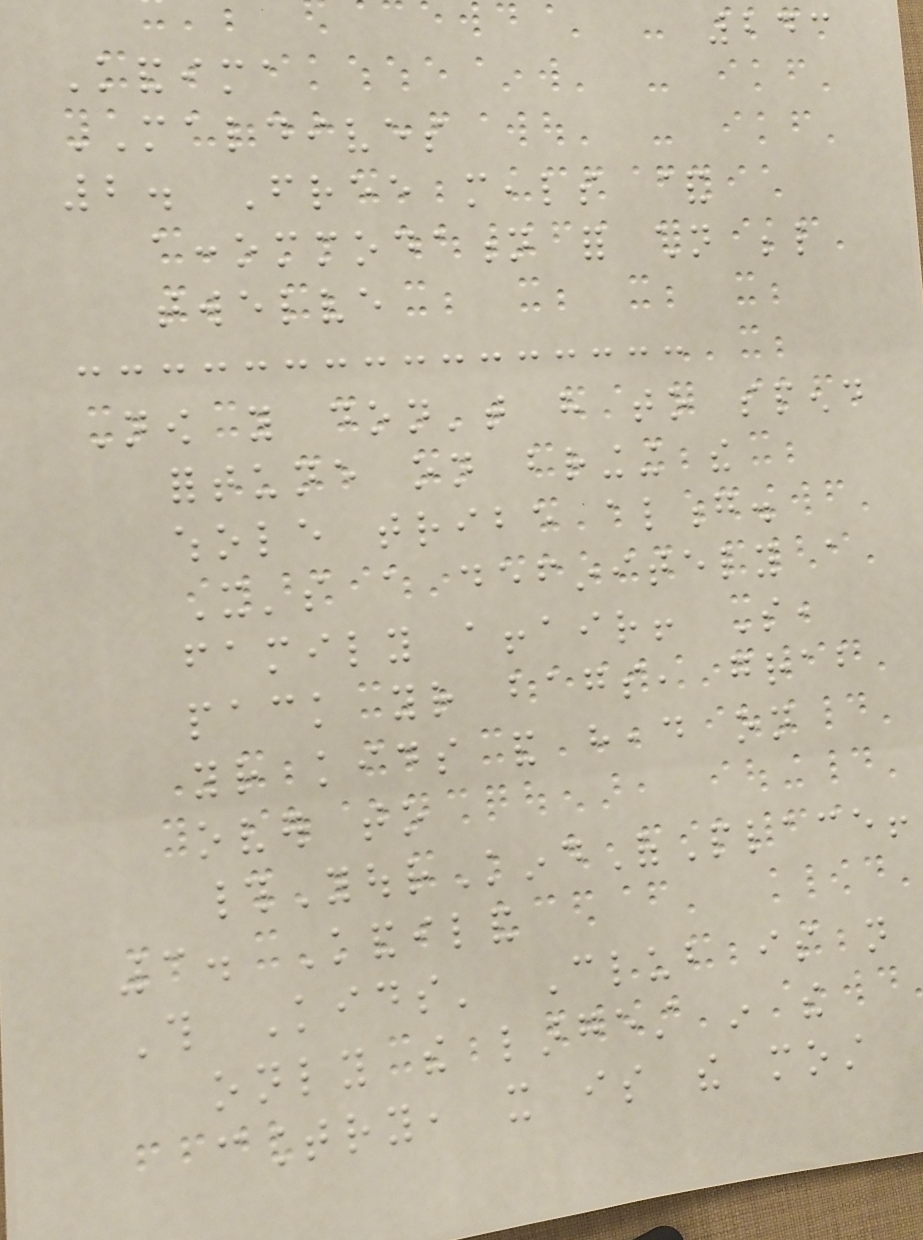243
Kandima
MALDIVES
2. Free meals &
accommodation for children below
twelve
Now you don't have to spend
fortune on bringing the
whole tribe along.
It's a definitely a
family affair! So,
pack your bags, grab
your kids and head on
over to
#YourKindOfPlace!
3. Kandiland
This Kids' Club is not
only the largest in the
country, it is the most
